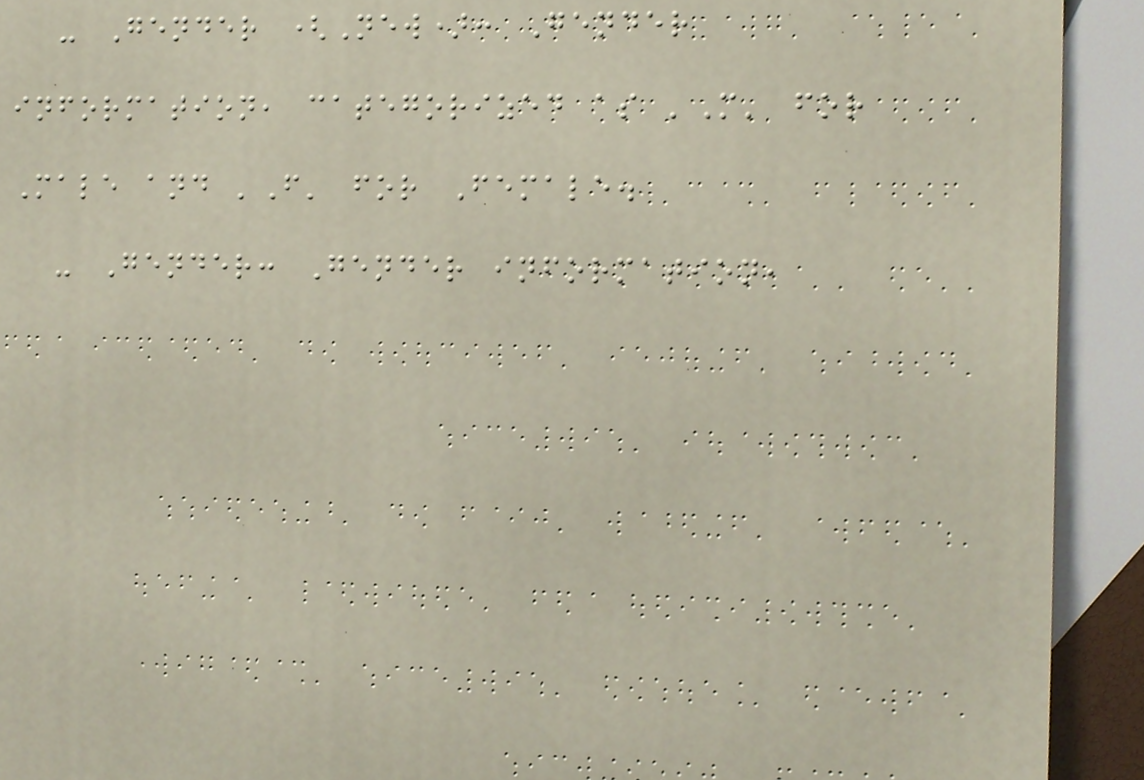- Gender (New): Gender
information, categorized as 'M' for
Male and 'F' for Female.
- Gender: Gender information,
